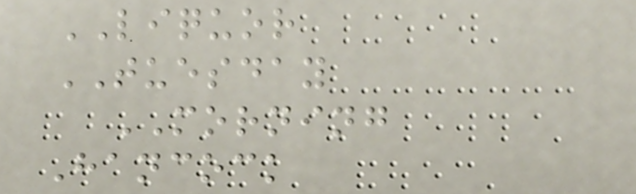LIQUOR
TUESDAY
MORNING
Hancock
